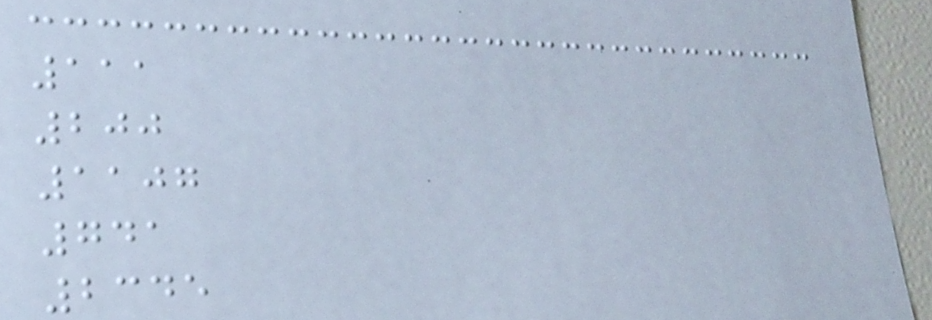111
200
1107
741
2345
